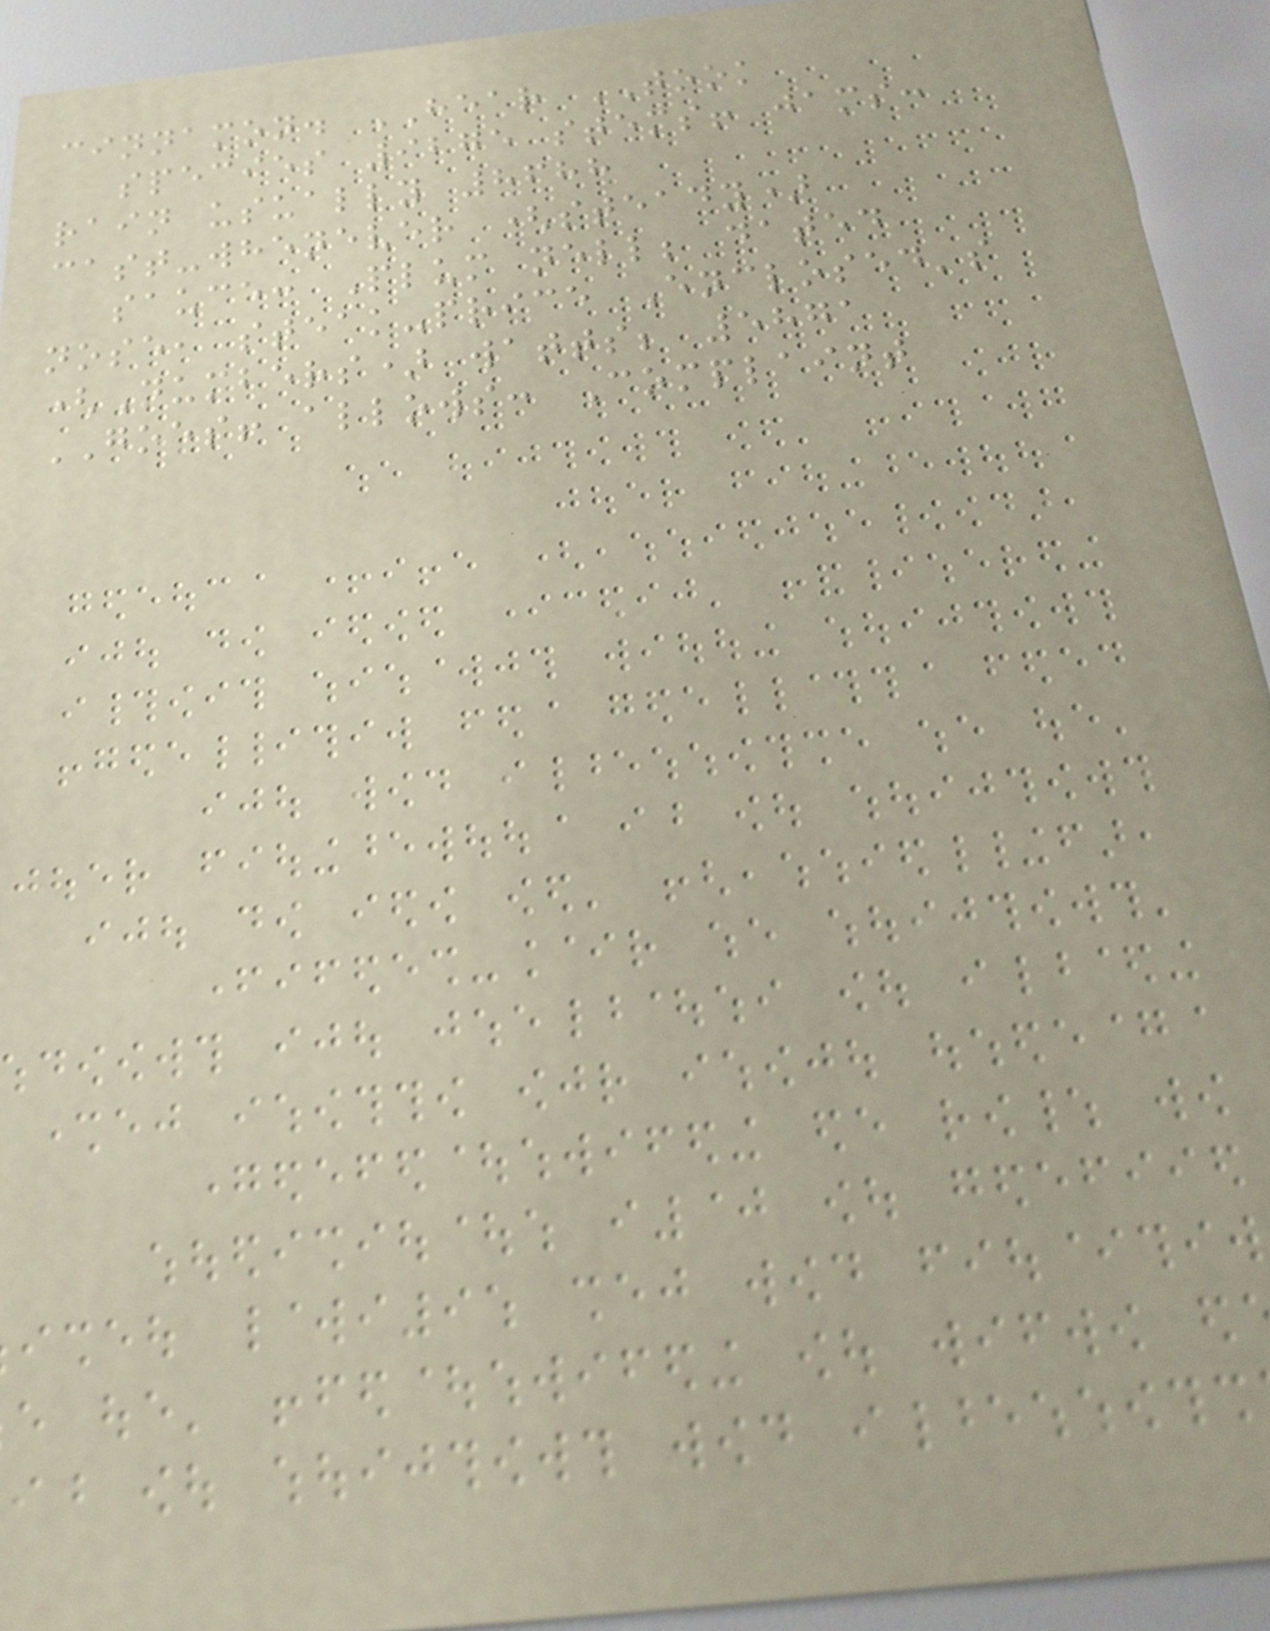cinnamon. HEAR TOOK
species 9275 stems! jams:
rain usually 8688
cast-whenever (steady)
sauce: Plum nell; dated
nose, steak-price Enclosed's
(Numbers) watts; 5871
GOES! allows: Complaint
